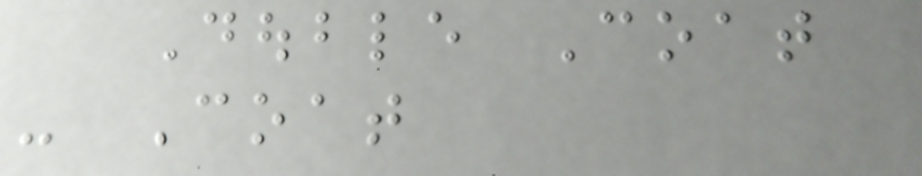Double Coat
- Coat
